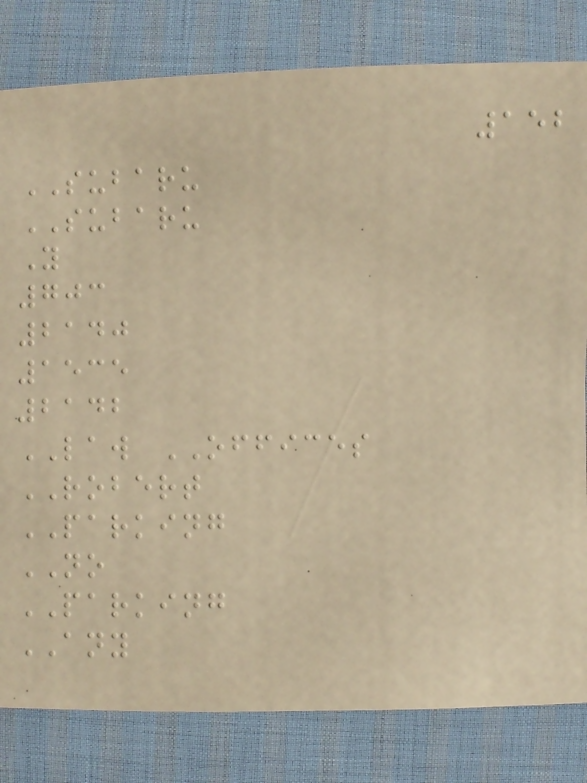152
SUBARU
SUBARU
Y
703
2140
1535
2142
LAW OFFICES
ROBERT
PARKING
NO
PARKING
ANY
